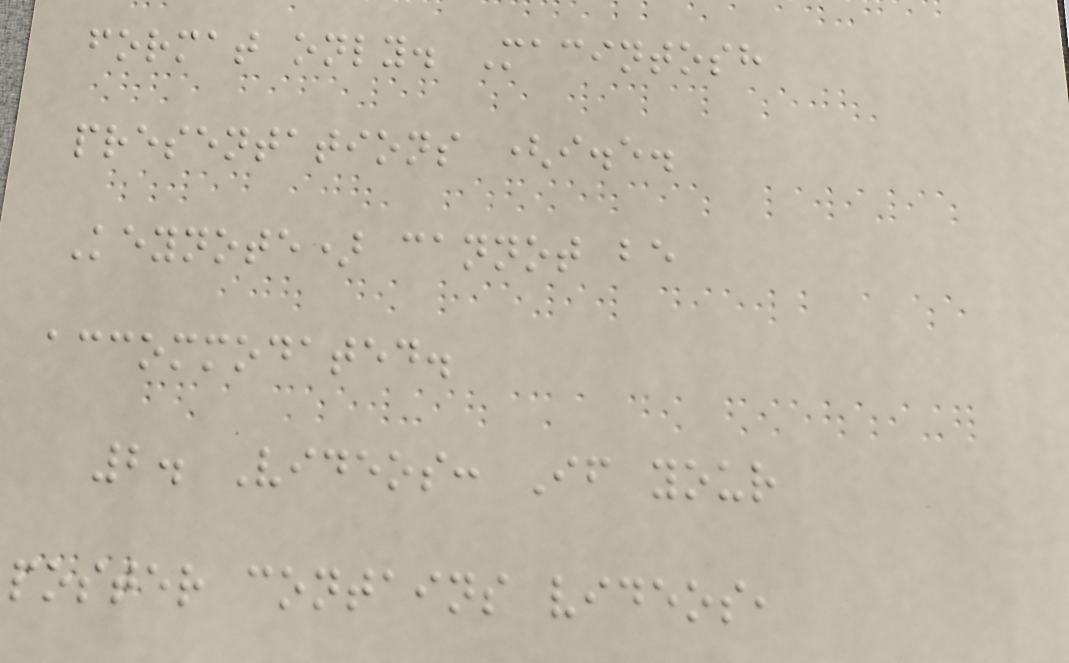format only. Macintosh
presentations (i.e.
Keynote) cannot be
accommodated.
2. Videos: If your
poster contains videos,
